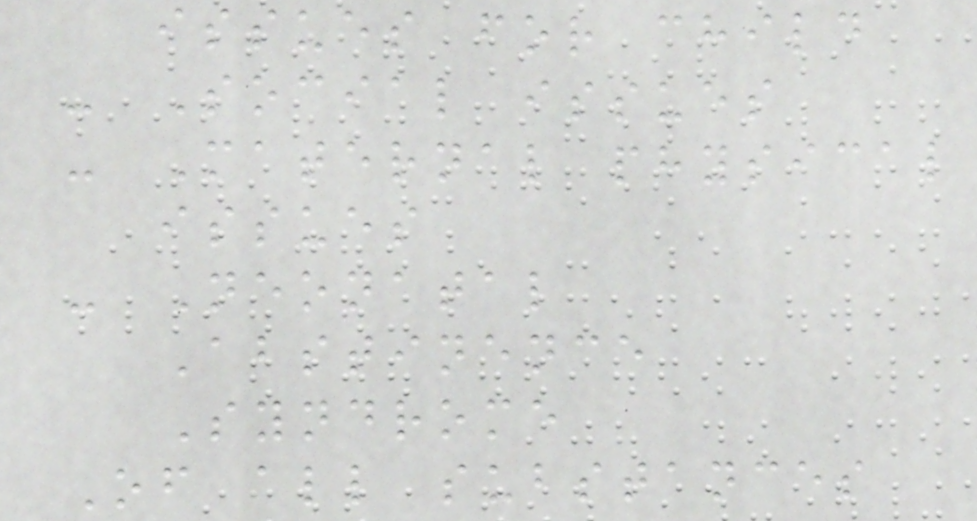issues for child
- Social issues
- Maternal physical
issues
- Neonatal
Abstinence
Syndrome
Of all substances
